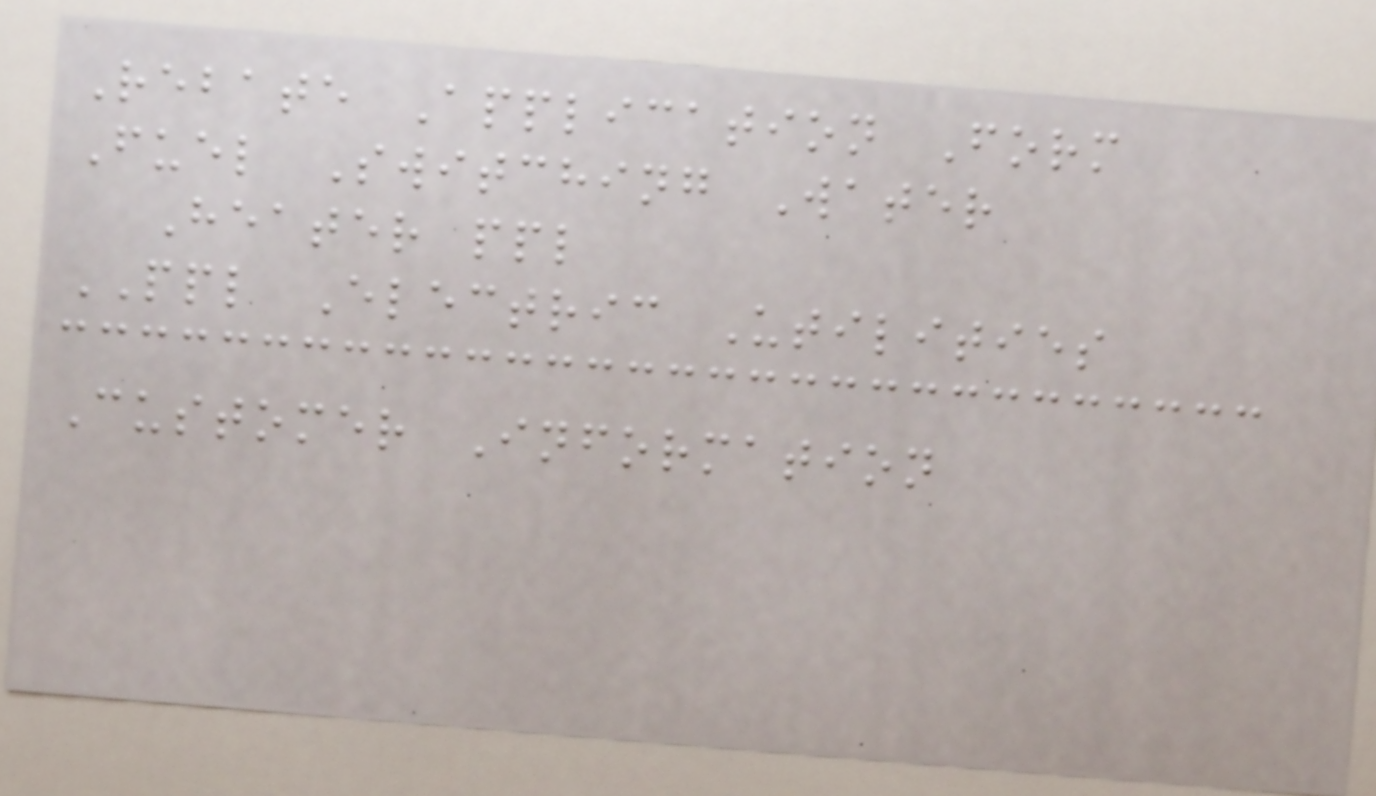Rebate Application Form
Fuel Switching Water
Heater ppl
PPL Electric Utilities
Customer Information
